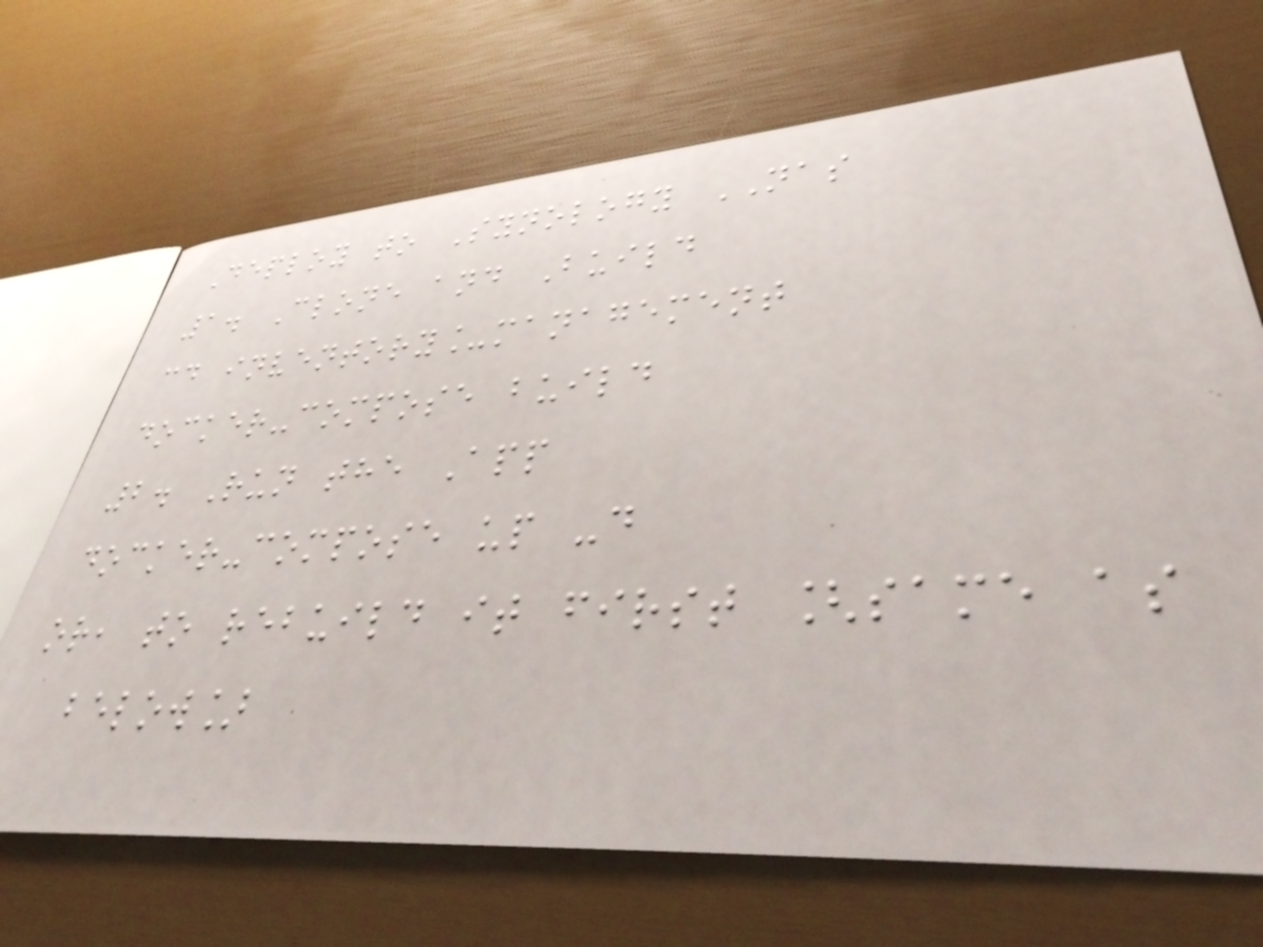Deploy to Synology NAS
1. Clone and Build
cd inventory_management
docker-compose build
2. Run the App
docker-compose up -d
or, to rebuild it first [same as
below]
